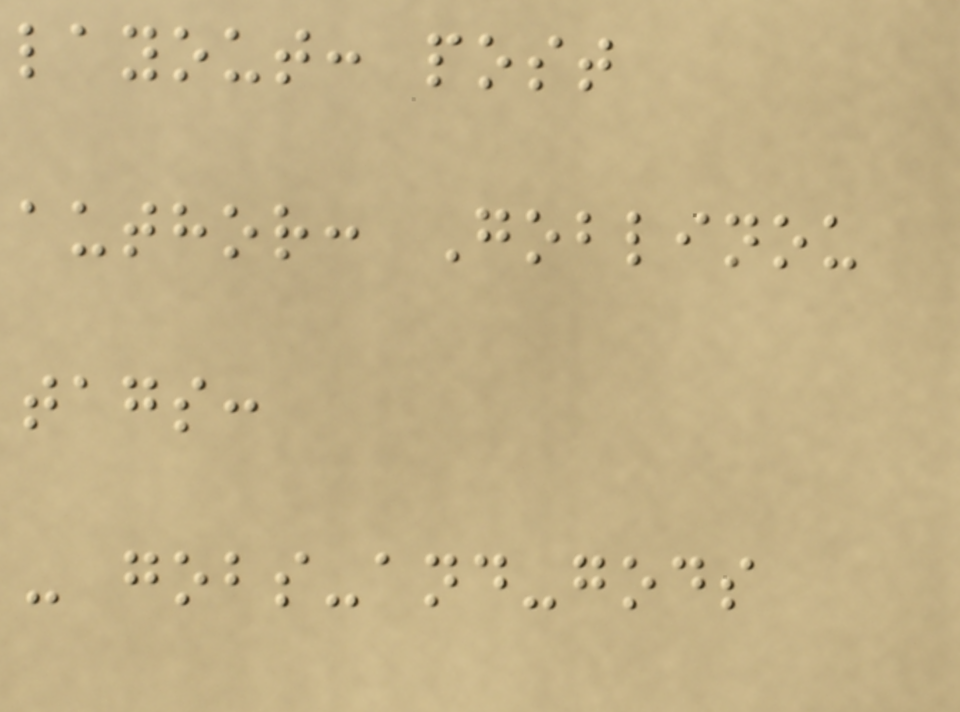layout: post
author: Goblinou
tags:
- gobs-and-gods
